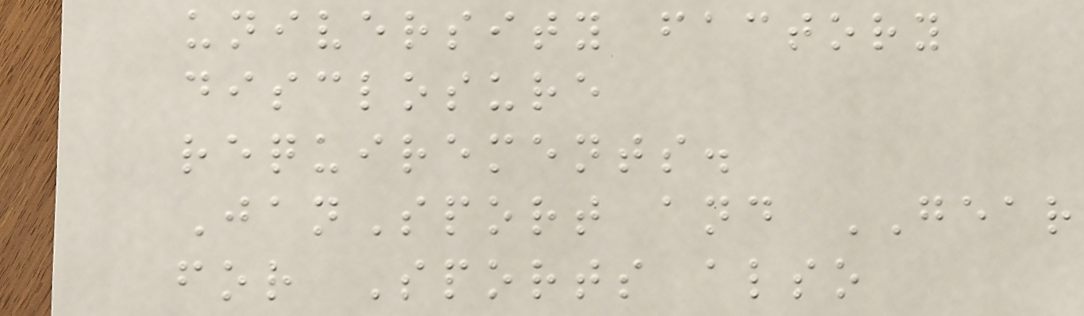university factory
disclosure
requirements.
JanSport and GEAR
for Sports also
